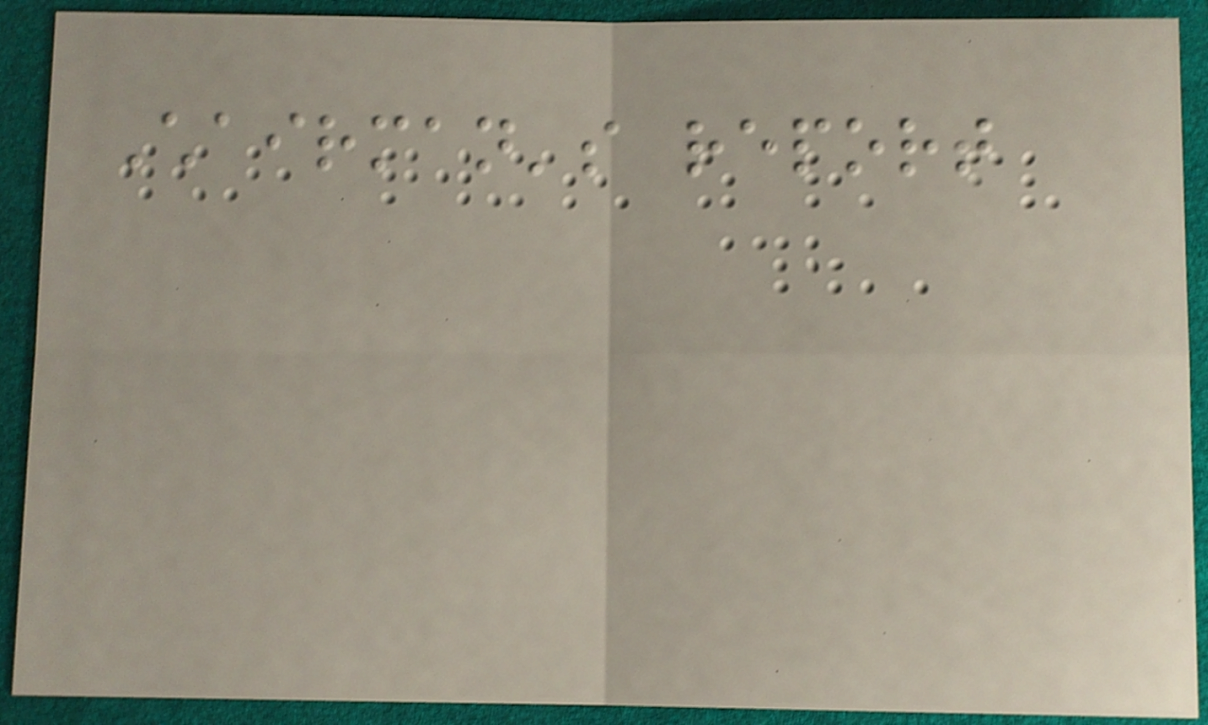Chairman's report
